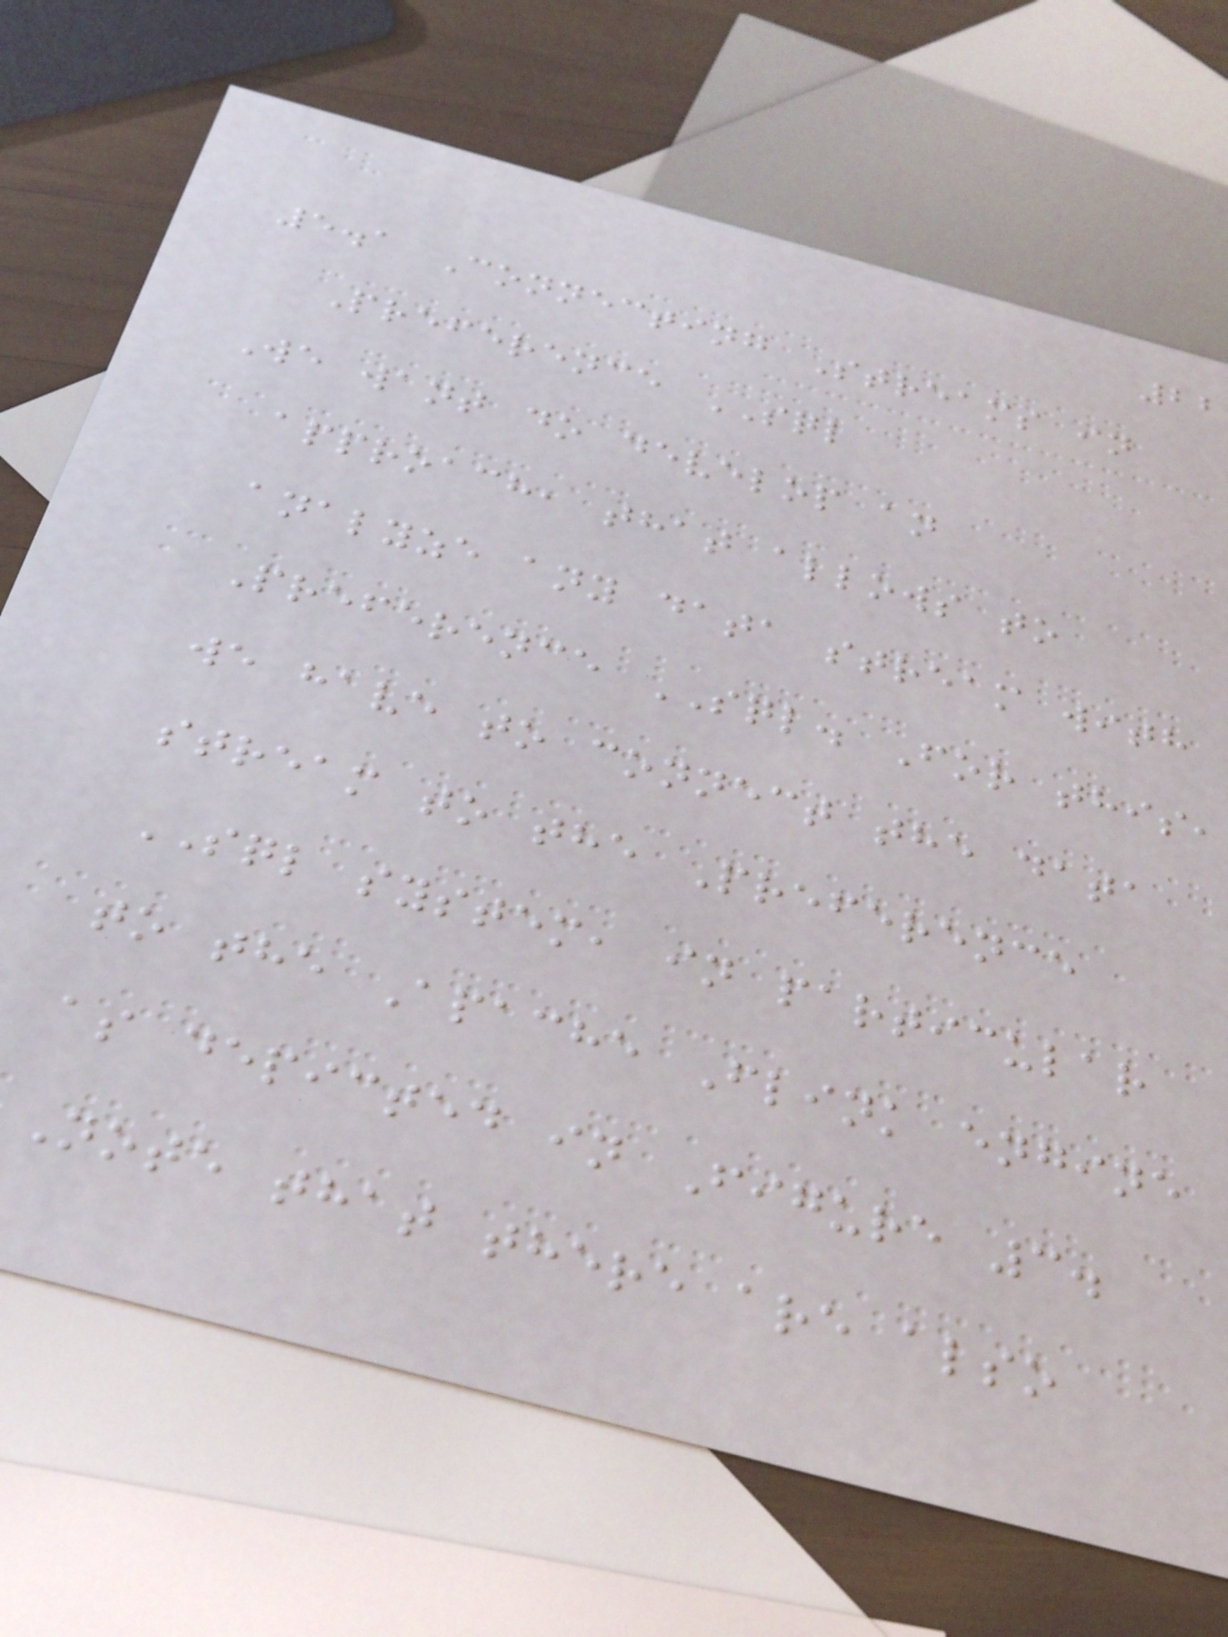22
5.1 Connecting Streams in
Preference SQL
We want do develop an
approach, that allows to
analyze any data stream with
Preference SQL. For this,
we have to connect the data
stream to the Preference
SQL system, in particular
to the Apache Flink engine
as depicted in Figure 3.
Note that there are also
